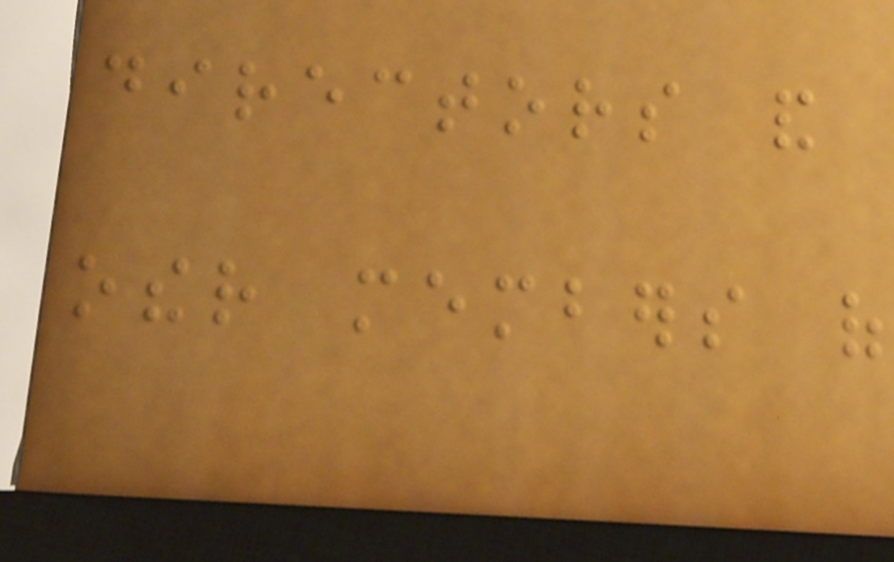directors and
other members of
